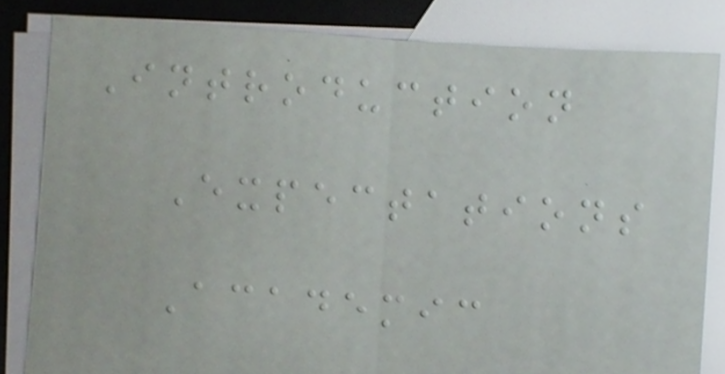Introduction
Expectations
Academic
